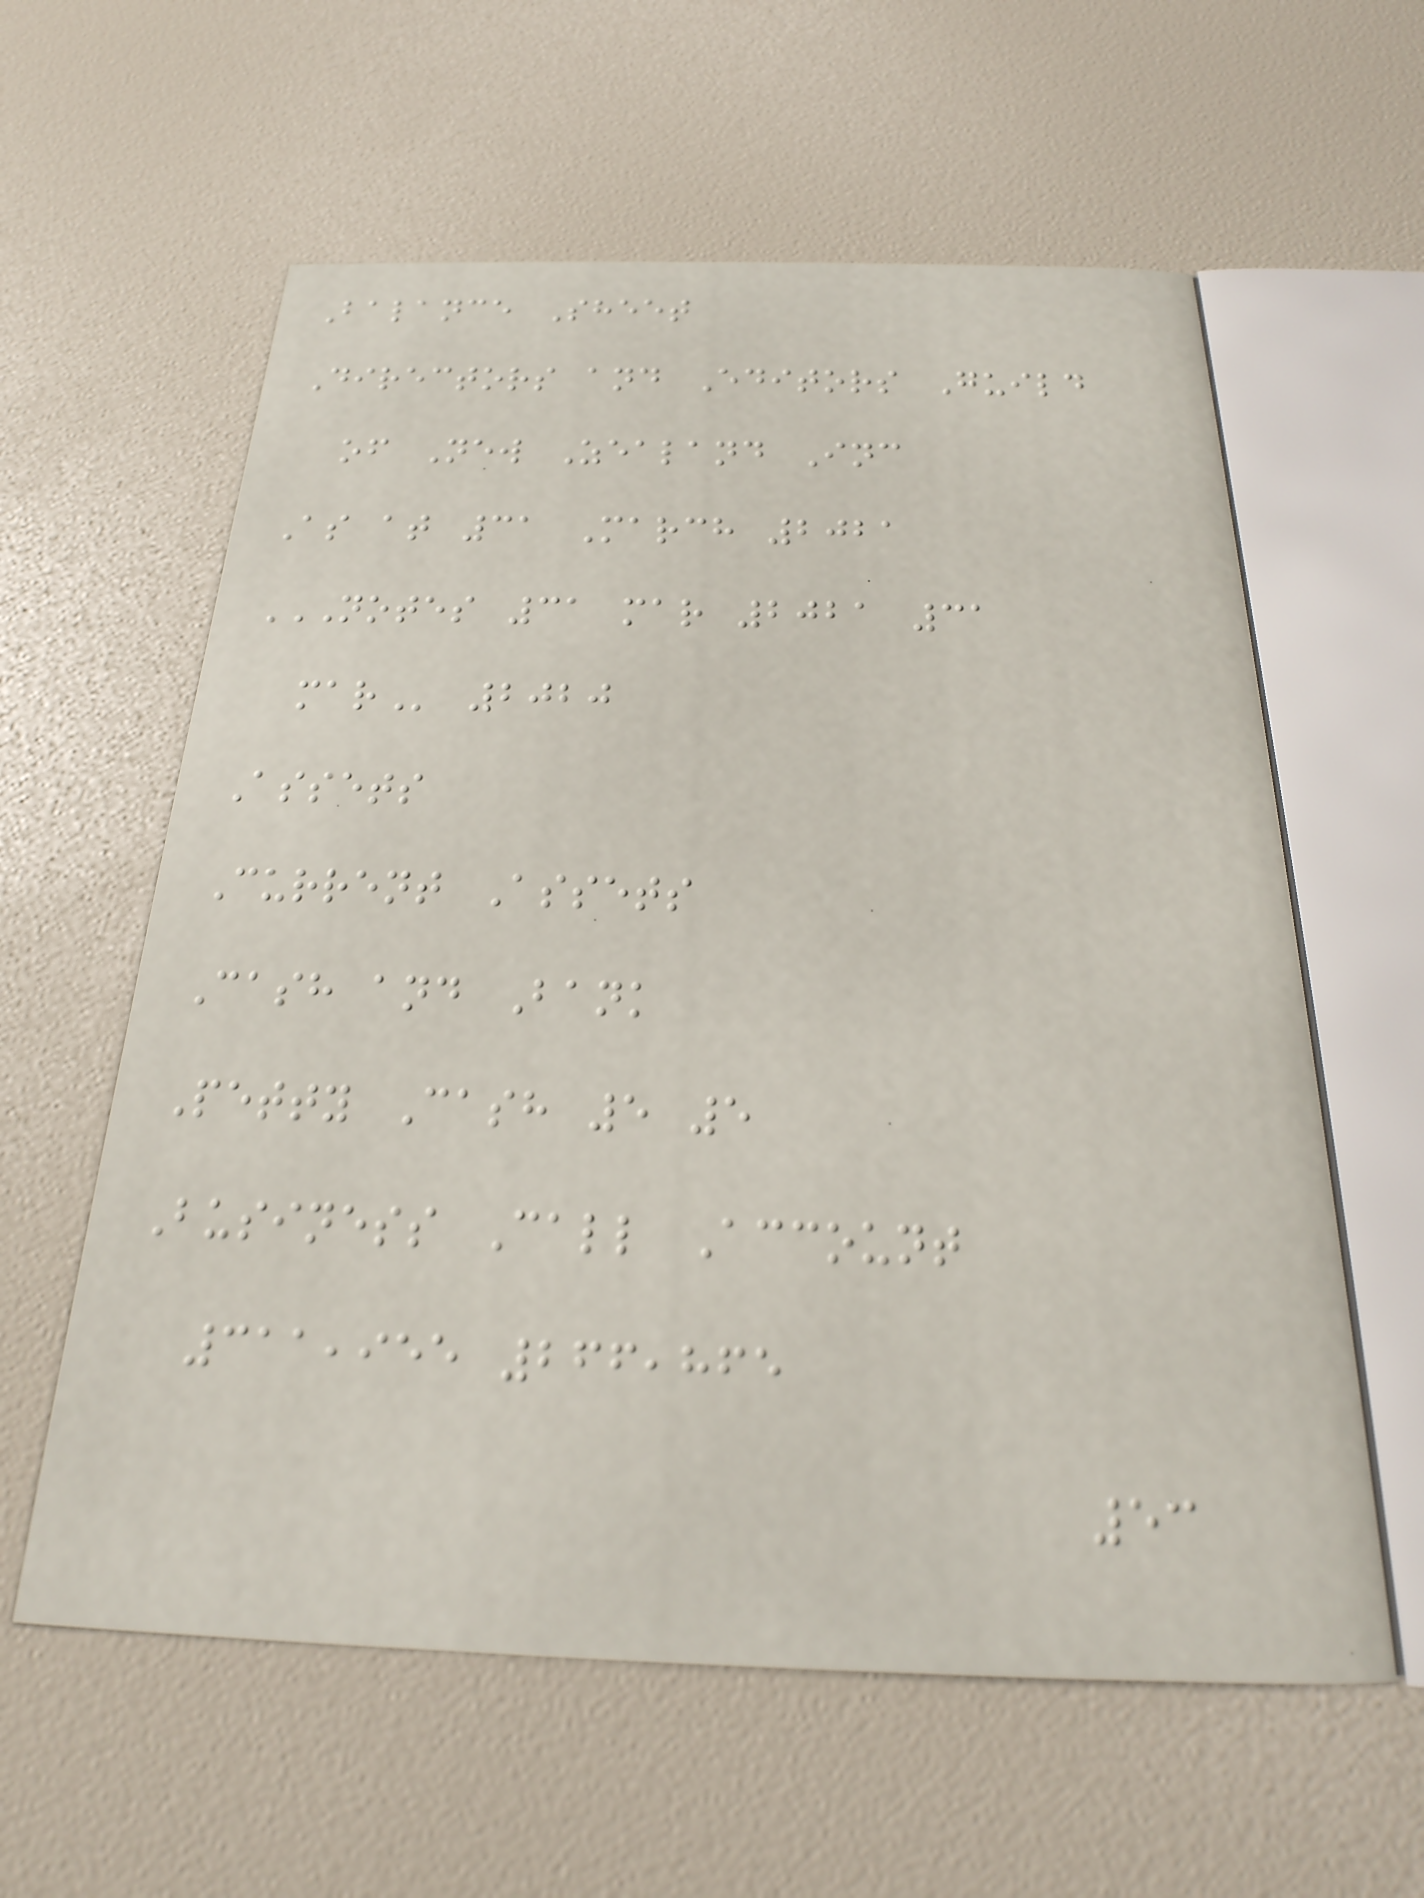Balance Sheet
Directors and Editors Guild
of New Zealand Inc
As at 31 March 2021
NOTES 31 MAR 2021 31
MAR 2020
Assets
Current Assets
Cash and Bank
Petty Cash 5 5
Business Call Account
311,955 266,865
53
